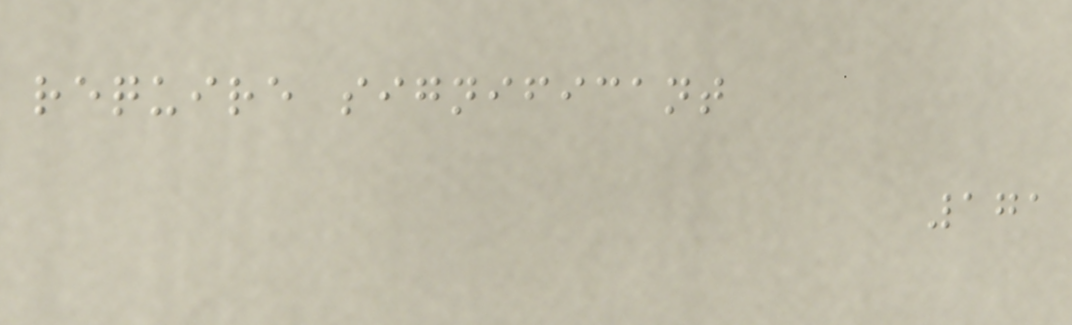require significant
171
